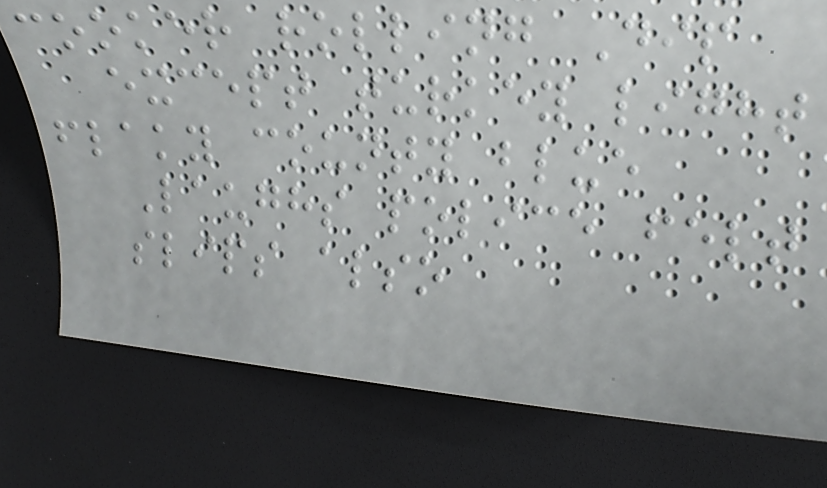cooker rolling Dip
except turkey light
flaky county blue
Laughs police felt
slips also
